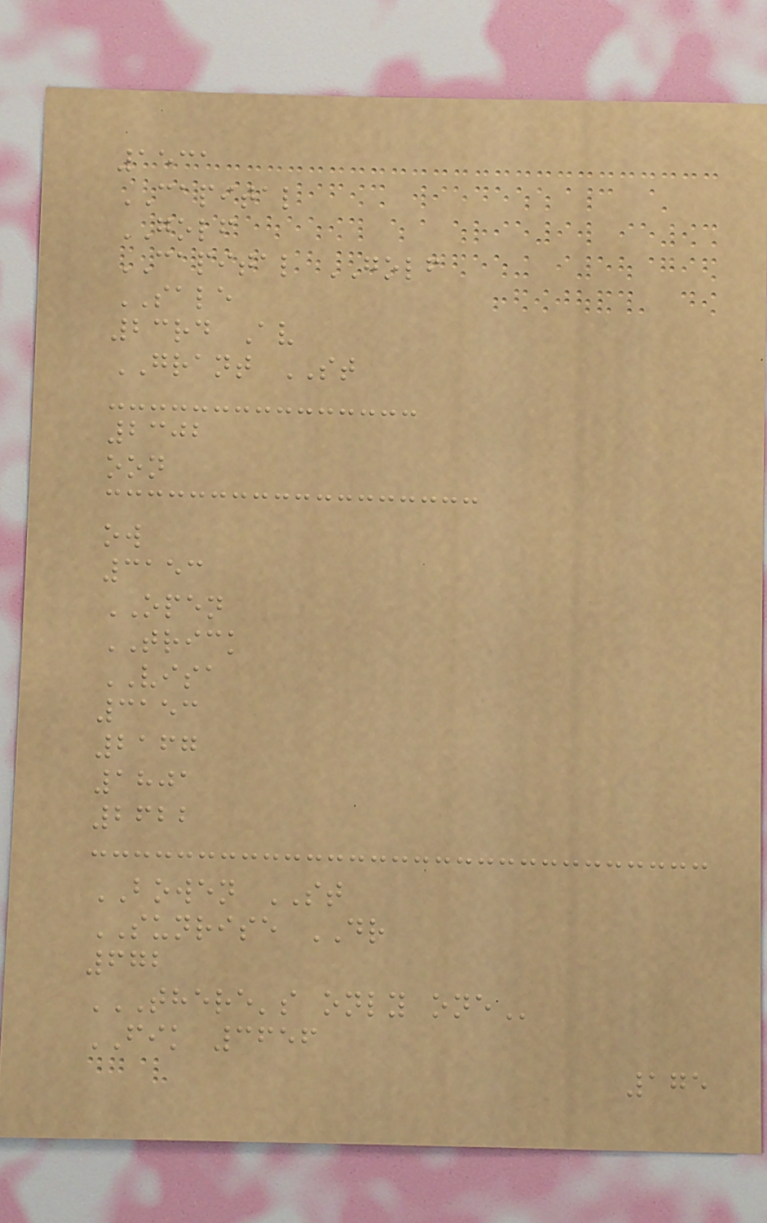1531
CAPITAL
GOLF
CAPITAL GOLF
SALE
23rd Av
GRANT ST
2302
oon
ow
3153
OPEN
TRICK
VISA
3153
2167
1801
2622
BOWEN ST
SUNRISE DR
672
THERE'S ONLY ONE
FIK 3656
175
